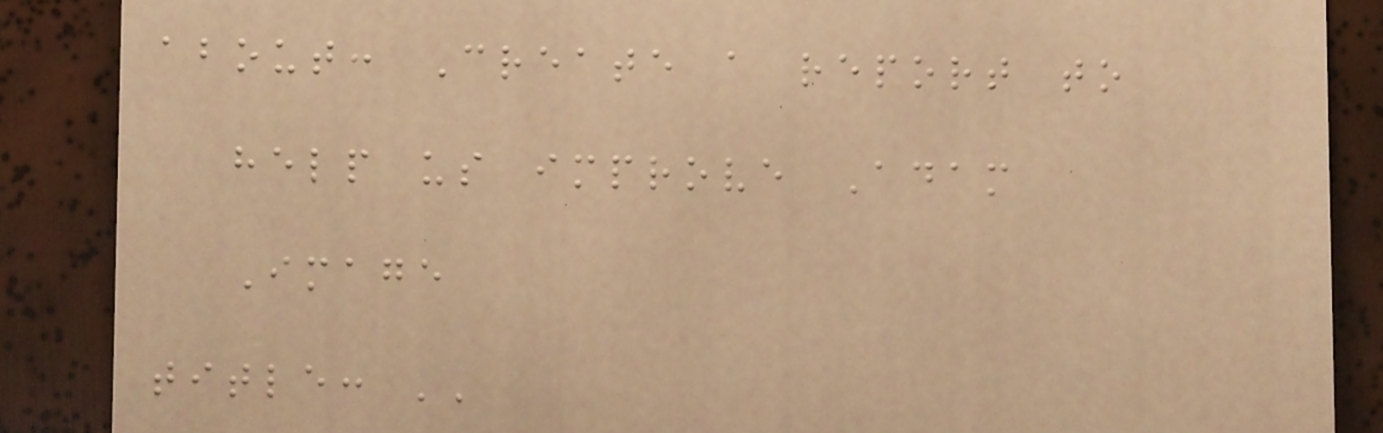about: Create a report to
help us improve Adam
Image
title: ''
